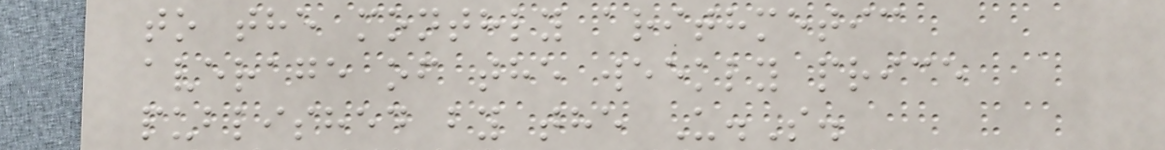to the monthly arithmetic
average of the weekly price
published by the U.S.
